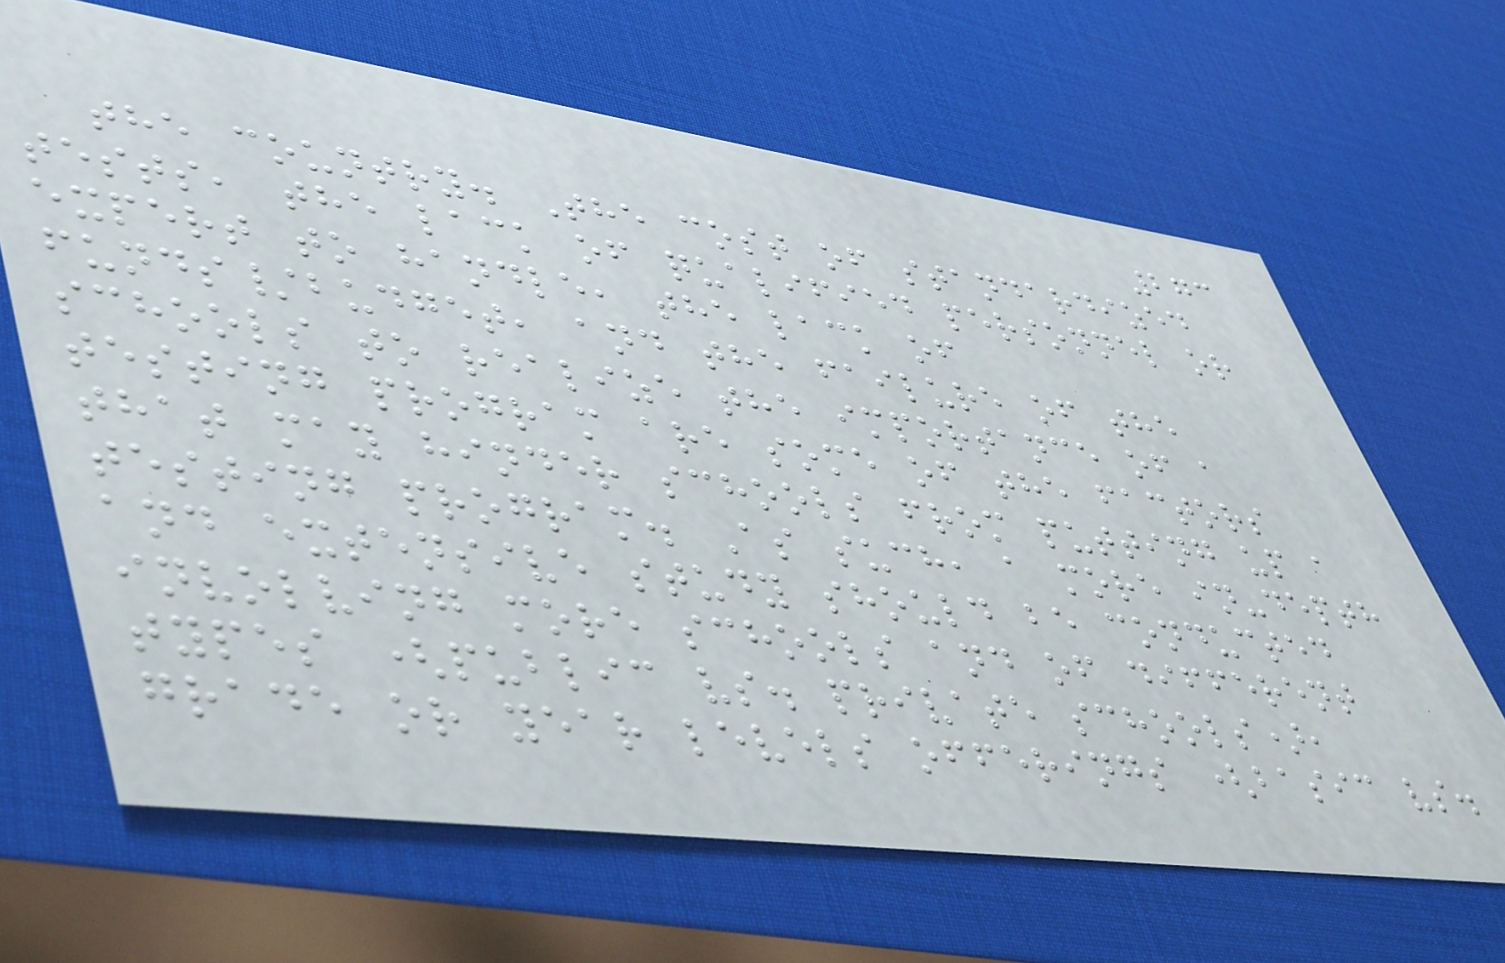273
the country. The cost of standardized
tests, the lack of qualified personnel or
expert to handle, the lack of
funds/budget, and the failure of the
schools to realize the importance of a
testing program are some of the factors
that may hinder schools from putting up a
testing program. As such, a more in-depth
and extensive study should be conducted
involving more schools and of different
types (public vs. private schools),
grade or year levels offerings (basic vs.
